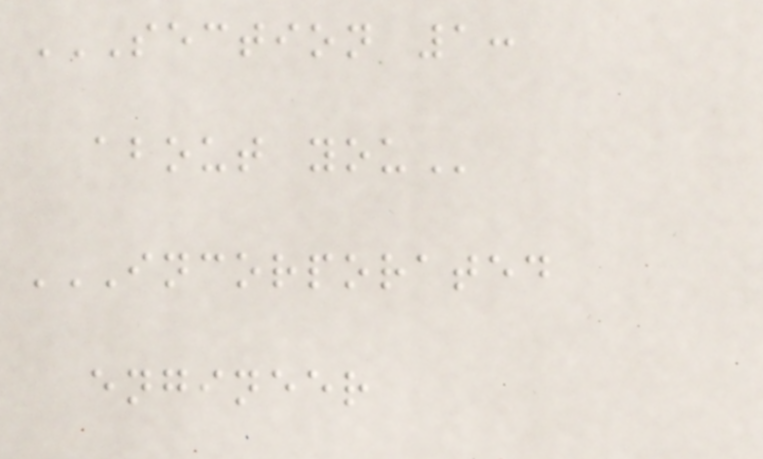SECTION 1:
ABOUT YOU
INCORPORATED
ENGINEER
